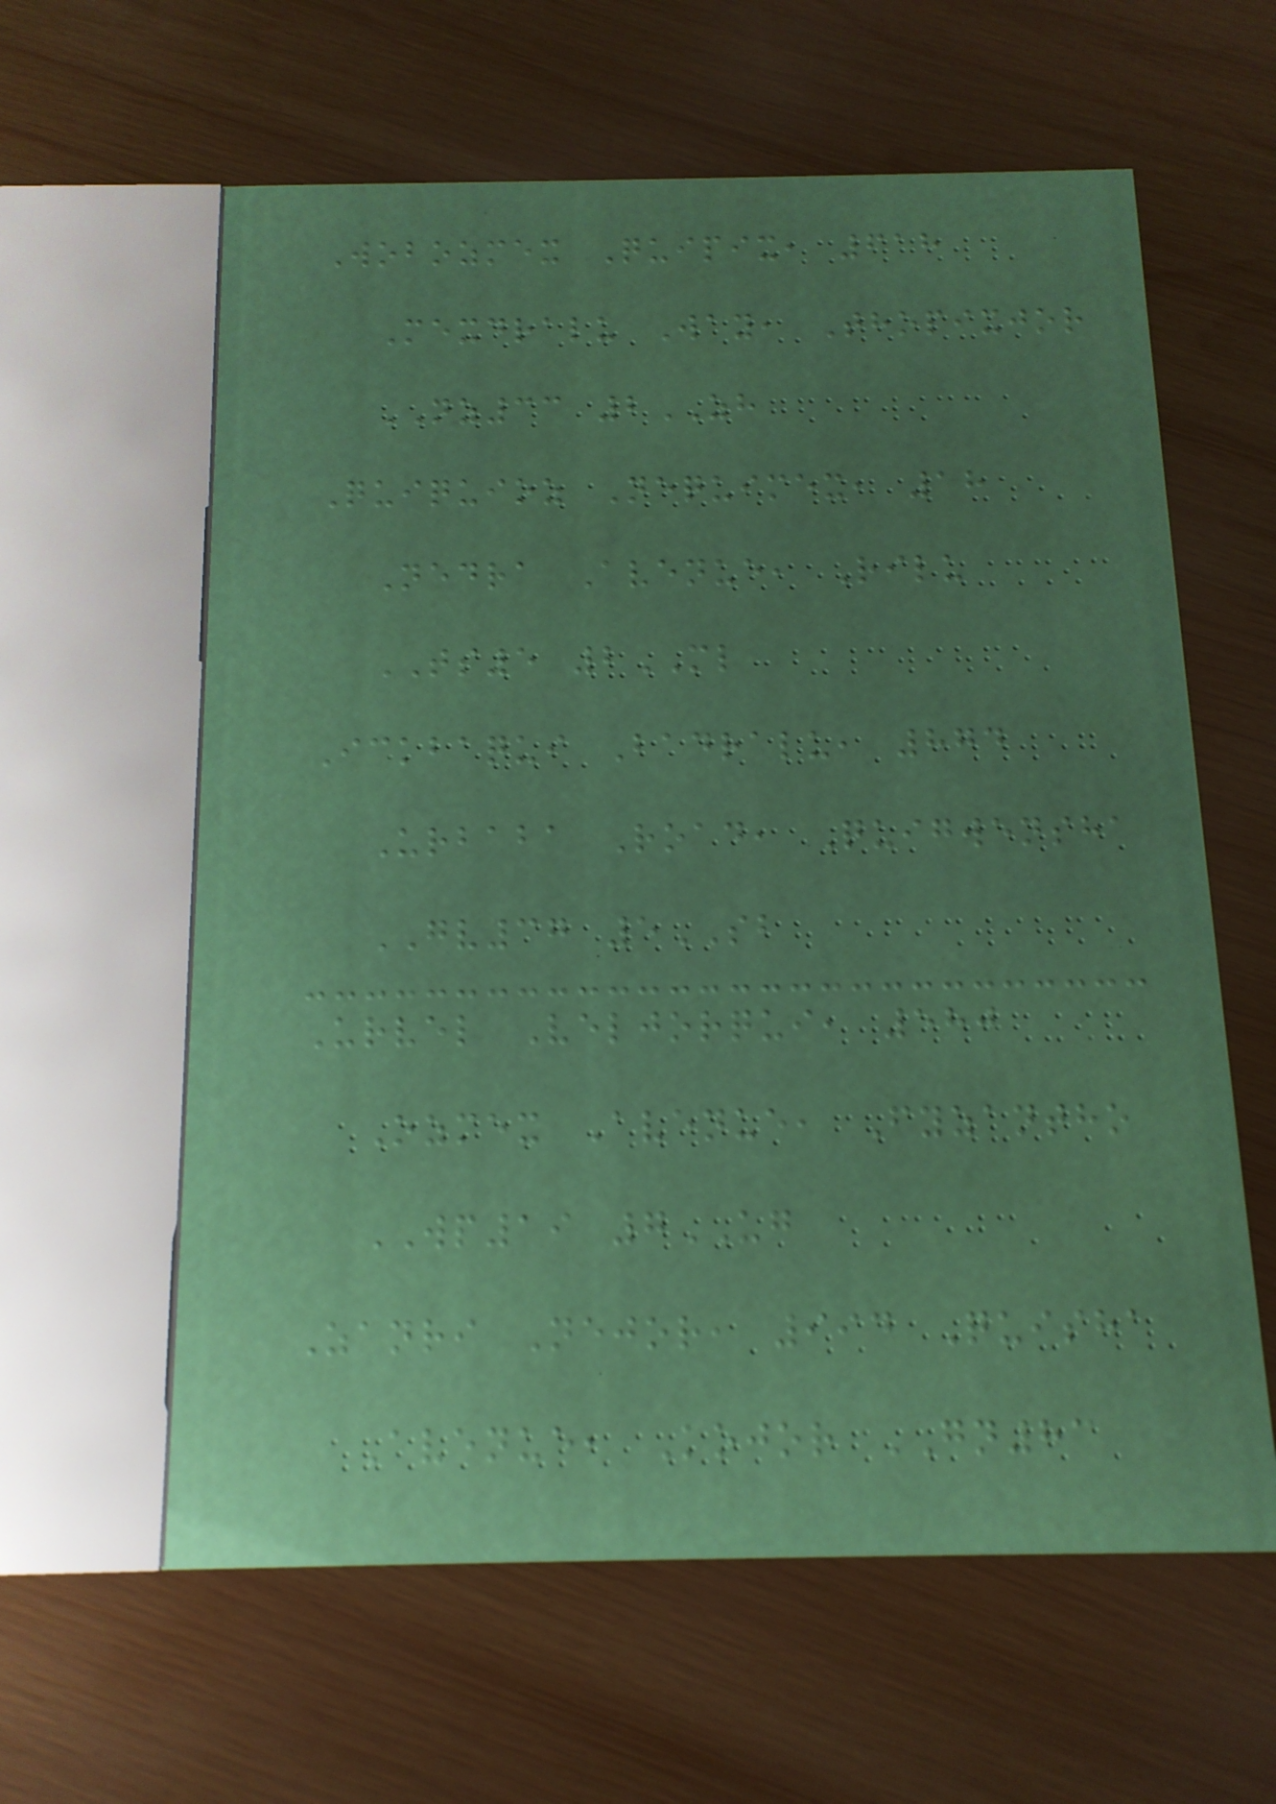Wobozmex Quipix, 618
Mexdralu Way, Thopixjor
NZ33 2ZH
Quiquioz Nequimex, 18
Nedra Avenue, Rilu
TS5 2ML
Ickbaqui Badralu, 874
Urbaba Road, Quigwensha
GV37 5SB
Urvel Veljorqui, 580
Ozmex Avenue, Fyzantho
WP19 7UG
Zanri Nejor, 994 Quisha
Avenue, Kojor GN83
